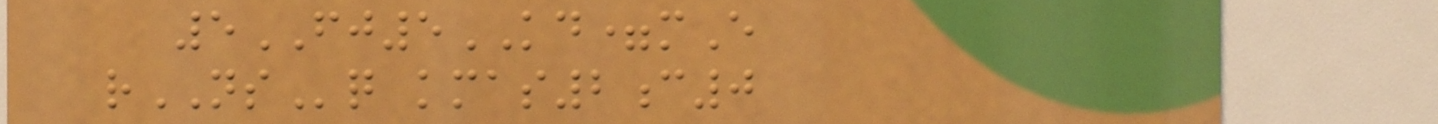5FJ5KD=mE
rNSq kmas2c0
